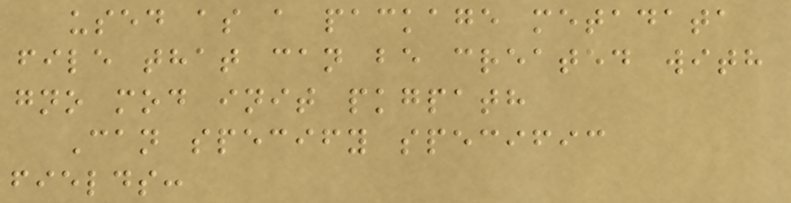used as a package metadata
file that can be created with
gno mod init pkgpath
Can specify specific
fields:
